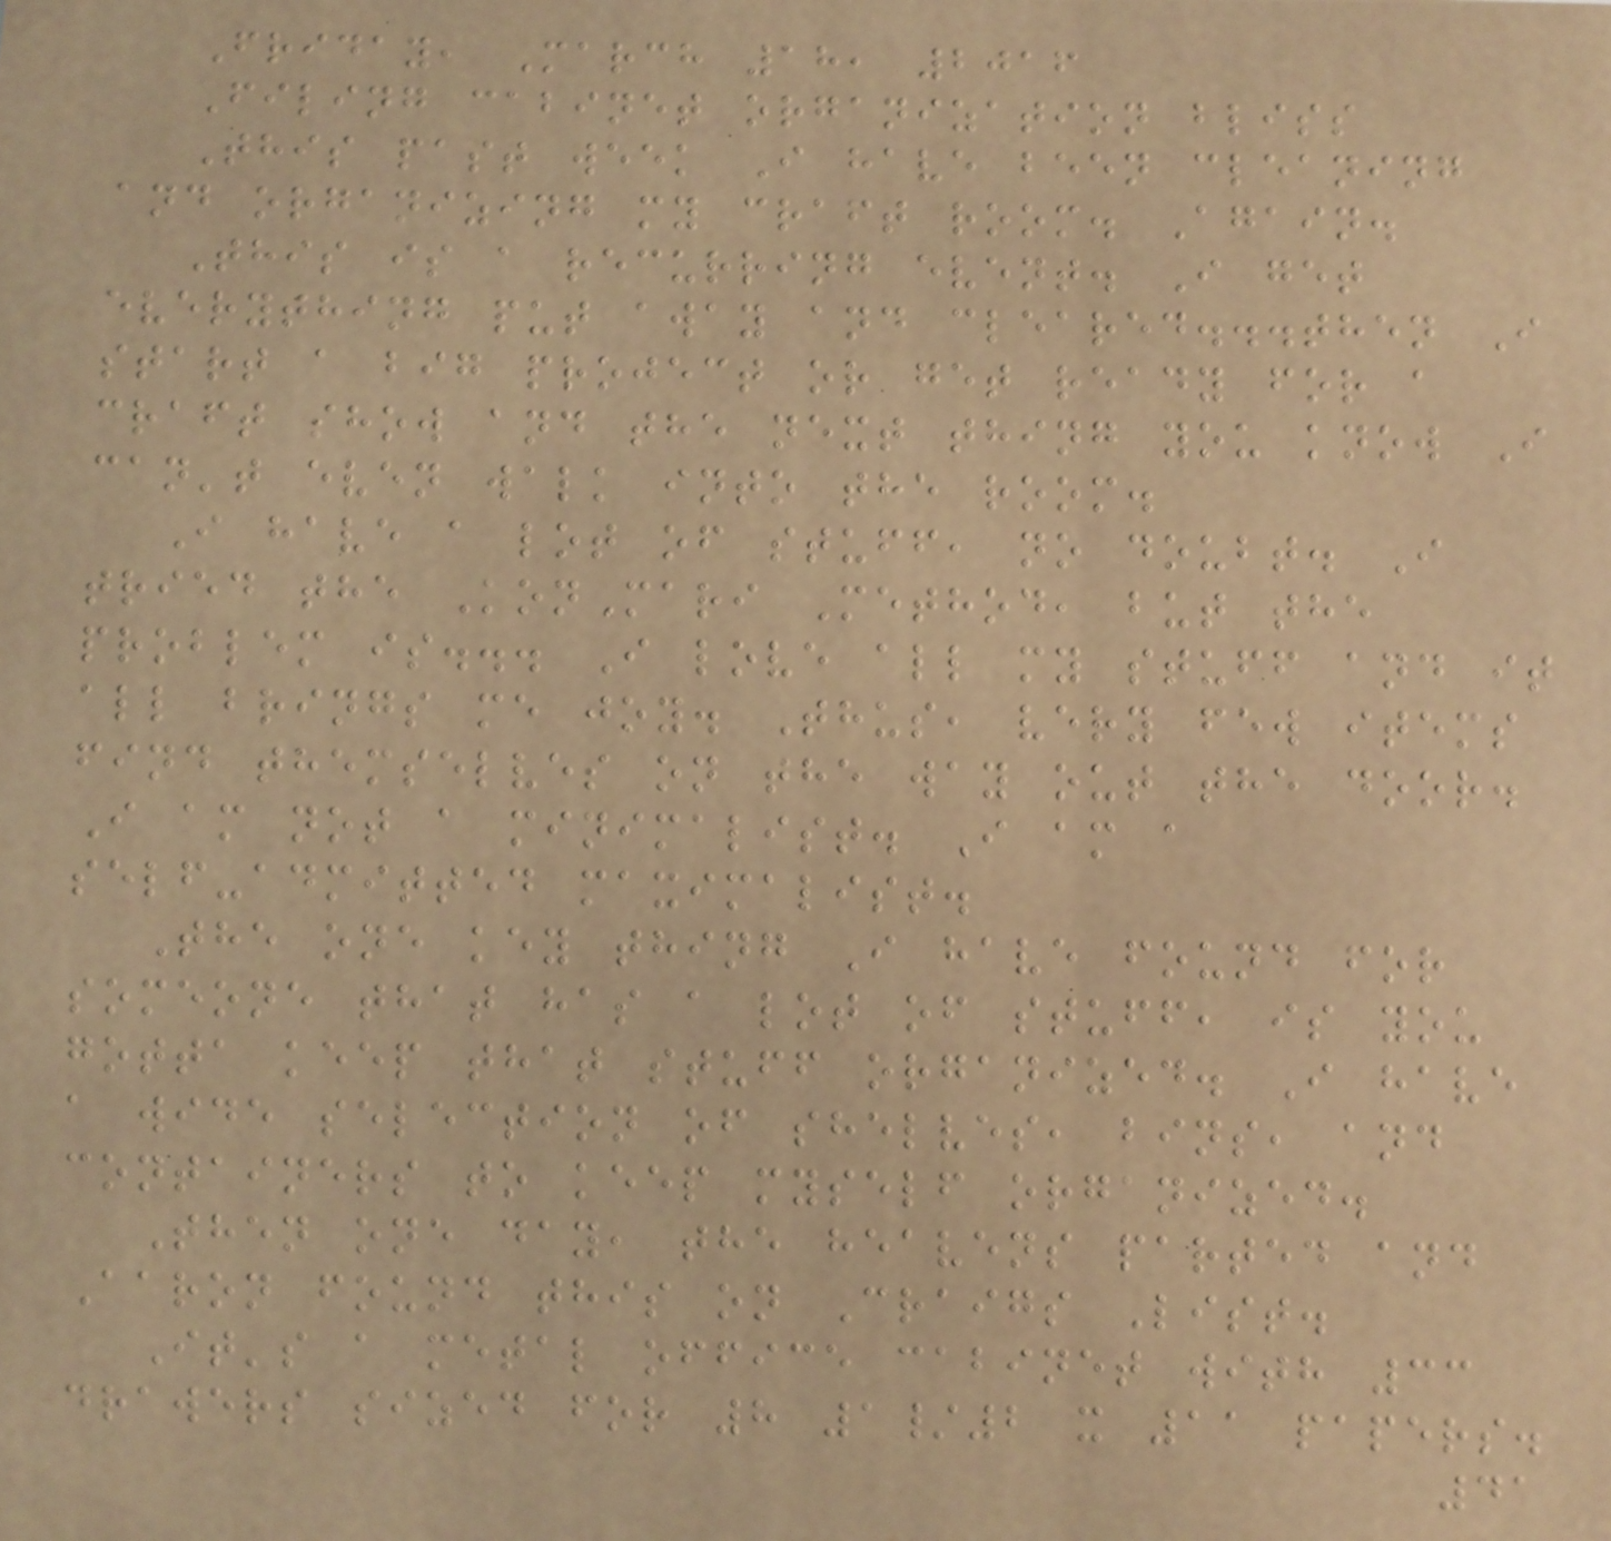Friday, March 18, 2016
Filing cabinet organization bliss
This past week I have been cleaning
and organizing my craft room. Again.
This is a recurring event. I get
everything put away and cleared...then I
start a big project or get ready for a
craft show and the next thing you know I
can't even walk into the room.
I have a lot of stuff, no doubt. I
tried the KonMari Method, but the
problem is... I love all my stuff and it
all brings me joy. Thus, very few items
find themselves on the way out the door.
I am not a minimalist. I am a
self-admitted maximalist.
The one key thing I have found for
someone that has a lot of stuff, is you
gotta keep that stuff organized. I have
a wide selection of shelves, bins, and
containers to keep myself organized.
Then one day, the heavens parted and
Aaron found this on Craigs List.
It's a metal office cabinet with 33
drawers sized for 8 1/2 x 11 papers.
41
